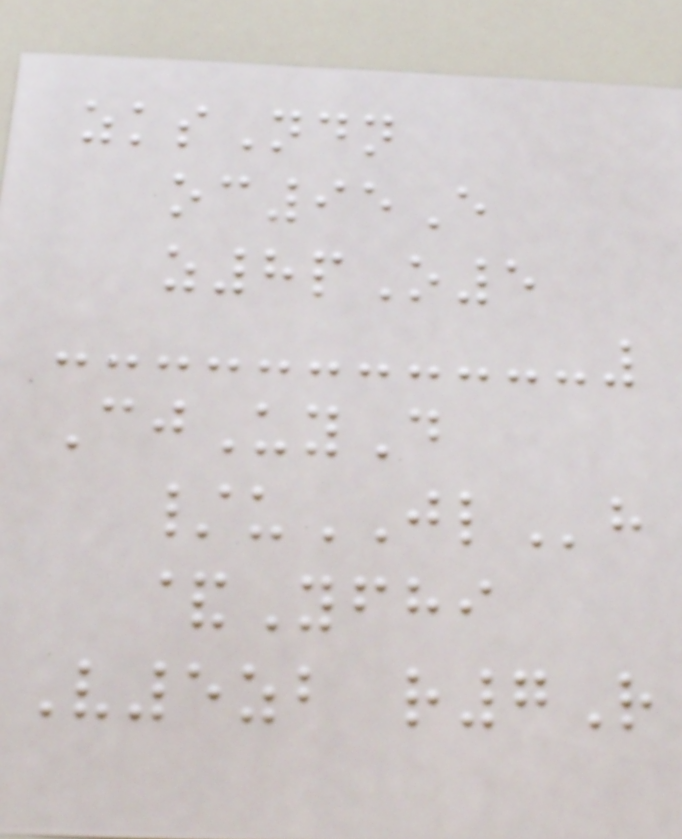zksNdn
oc95E
z8pO5
CjUyD
/uJLh
&Yfhi
V5zb r7R
